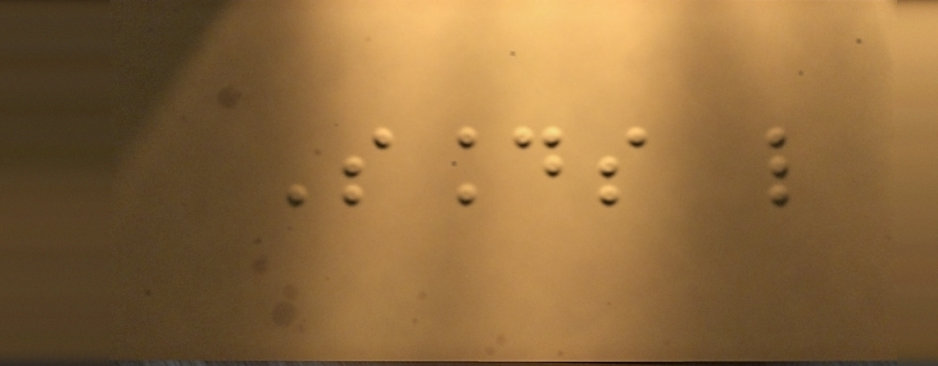Sounds like
